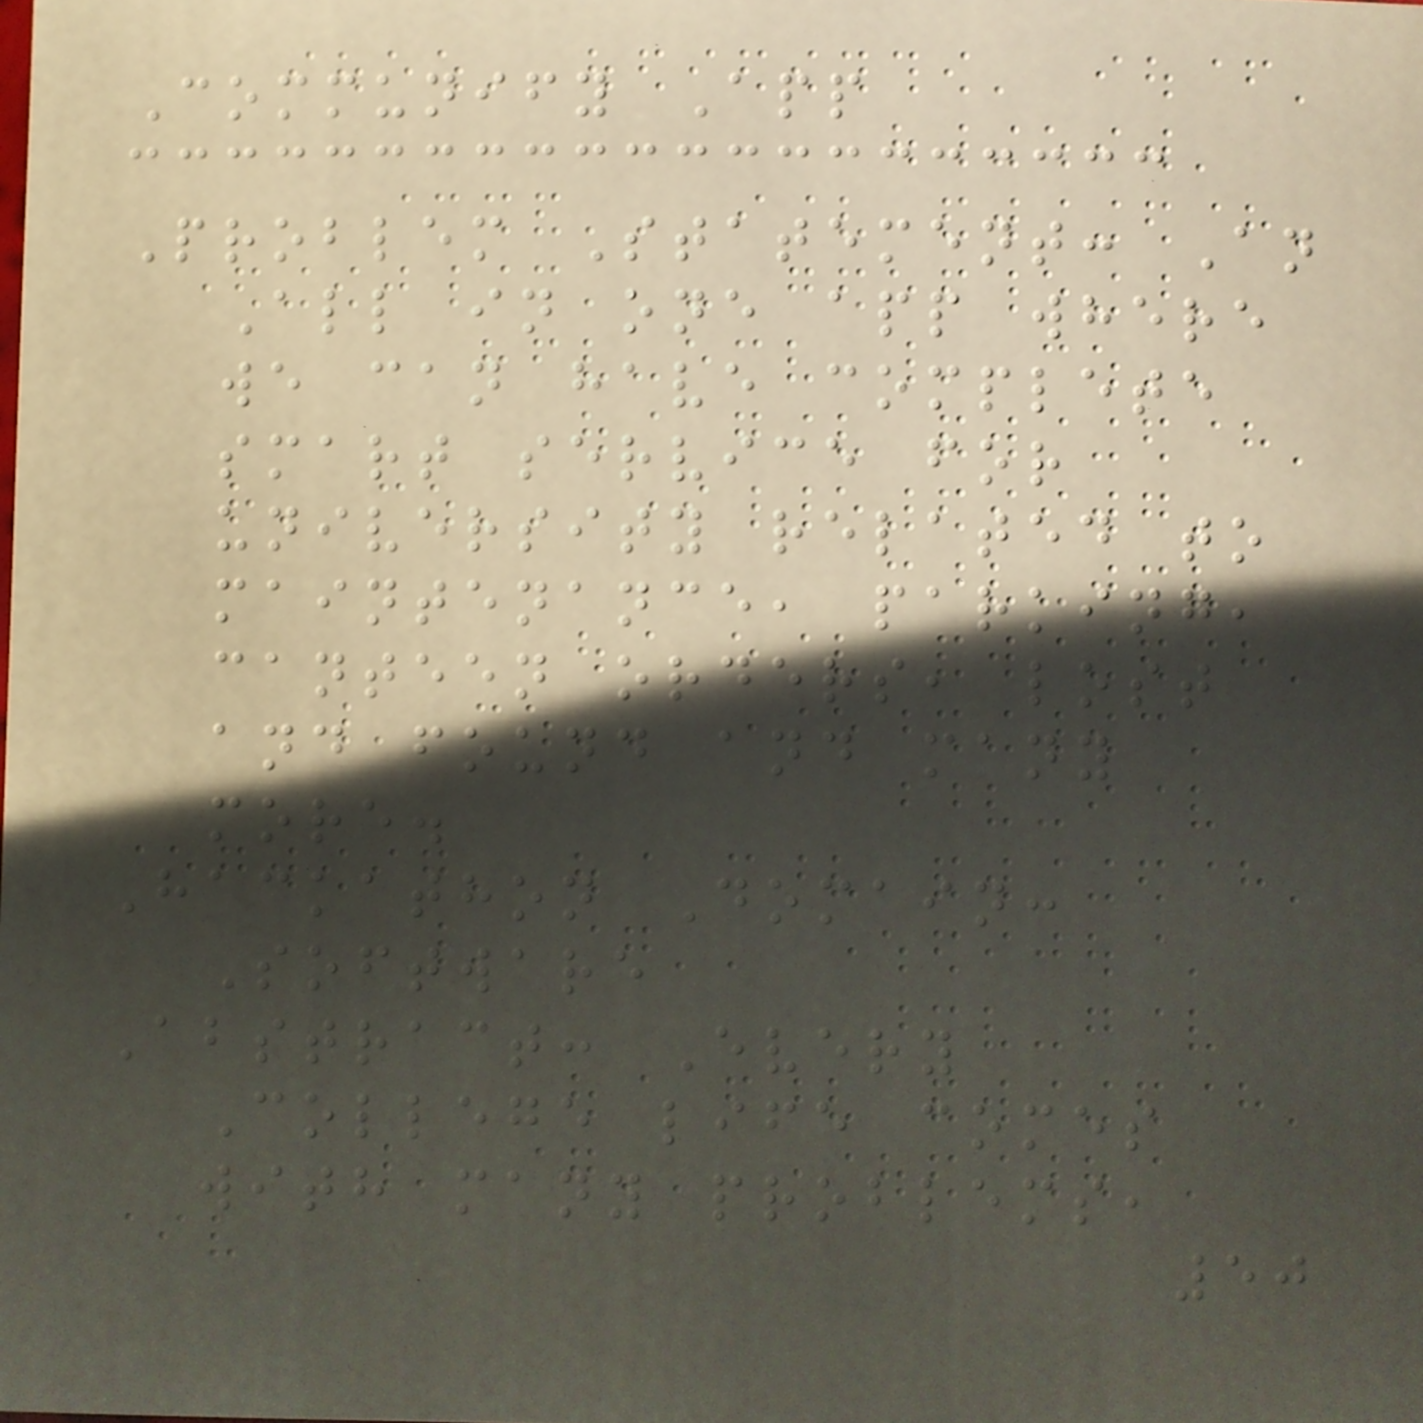Communify App
Problem Statement: An
All in one app where
we can have complete
smart service for
university related to
maintenance, parking,
canteen orders, lost
and found and many
more.
Hackathon Domain:
Software
Abstract: Every
College life comes
with many problems,
50
